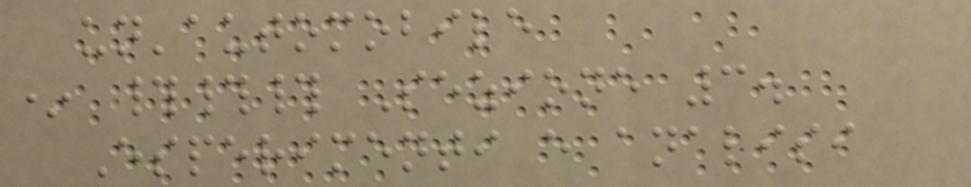un'automobile
* ### Sezione 3.
Esperimenti e analisi
